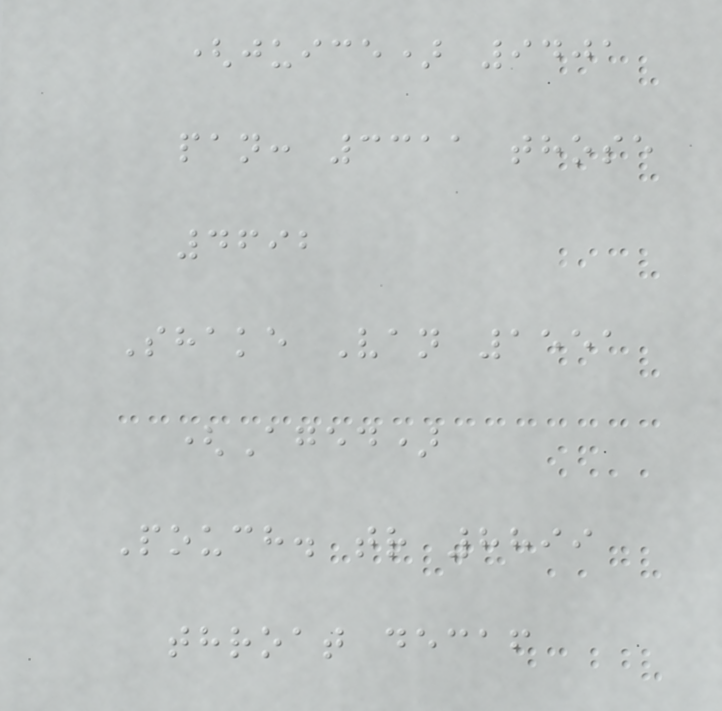(juice) 9401
pan: 3311 those
4692
Shake Van 1551
(Aged)
Pouch. tr 8899
throat decaf
